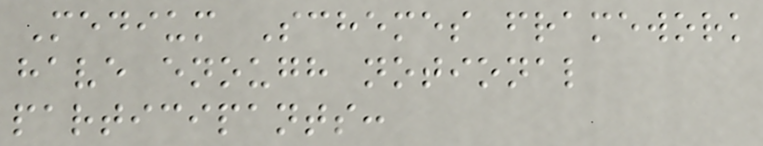Medium Schemes framework
have enough notional
participants:
